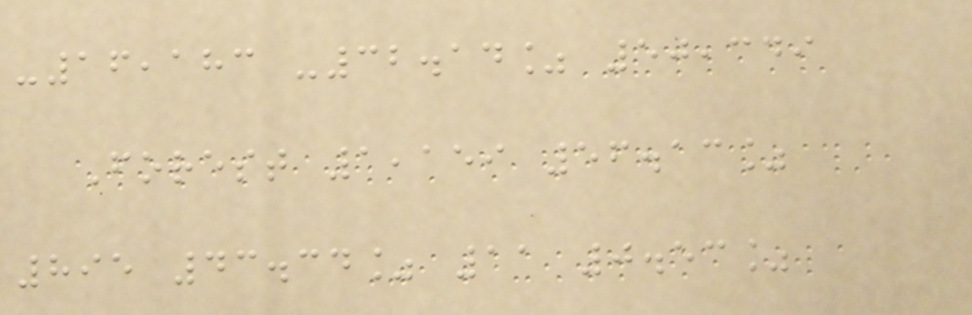-16,183 -32.14% 50,349
Forest 1,159 56.13%
895 43.34% 11 0.53%
